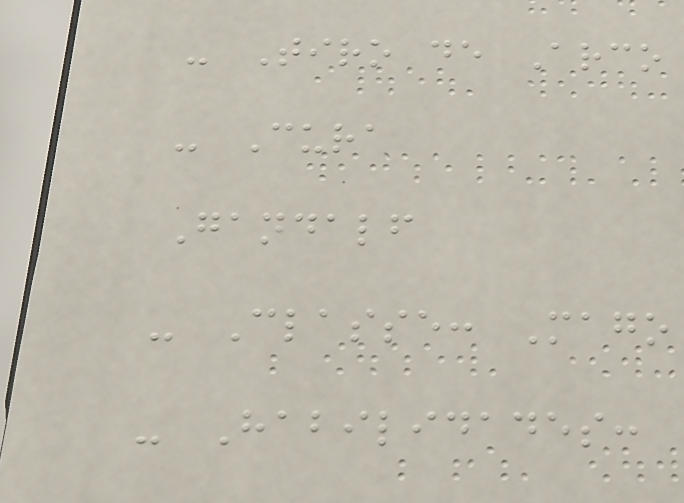- Tiro de Arco
- Cura
Gandalf
- Classe: Mago
- Habilidades:
